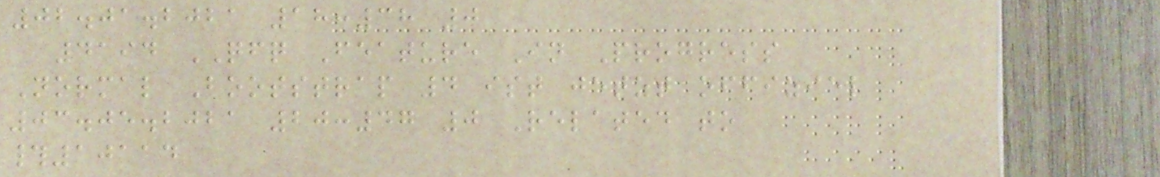02.01.2021 18:38 0
4194 QFQ Feature In Progress
Normal Bootstrap 4 ist jetzt offiziel
03.05.2021 20:47 0 Related to
#10114
